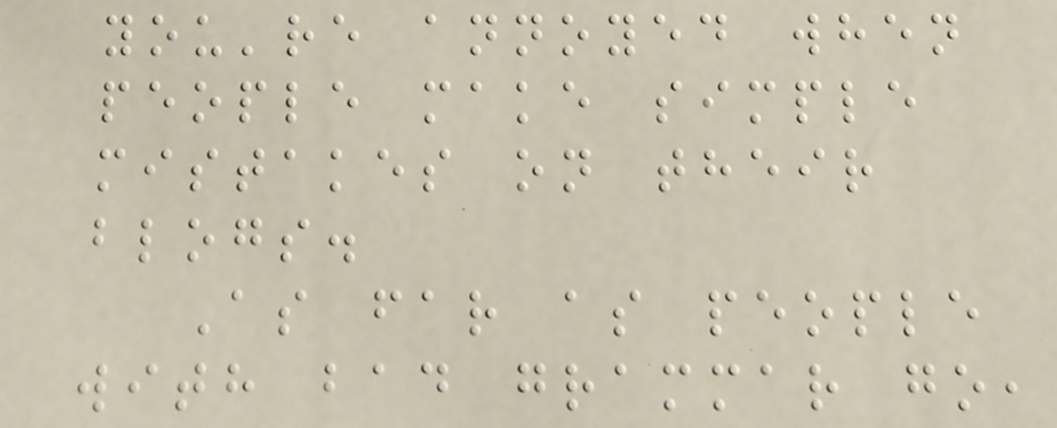you're annoyed when
people make simple
mistakes on their
blogs.
As far as people
with bad grammar go,
